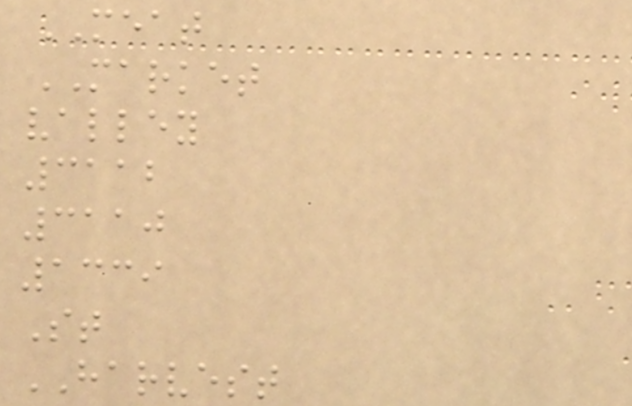MEAT
MARKET
valley
3112
3110
1339
St
HARVEST
